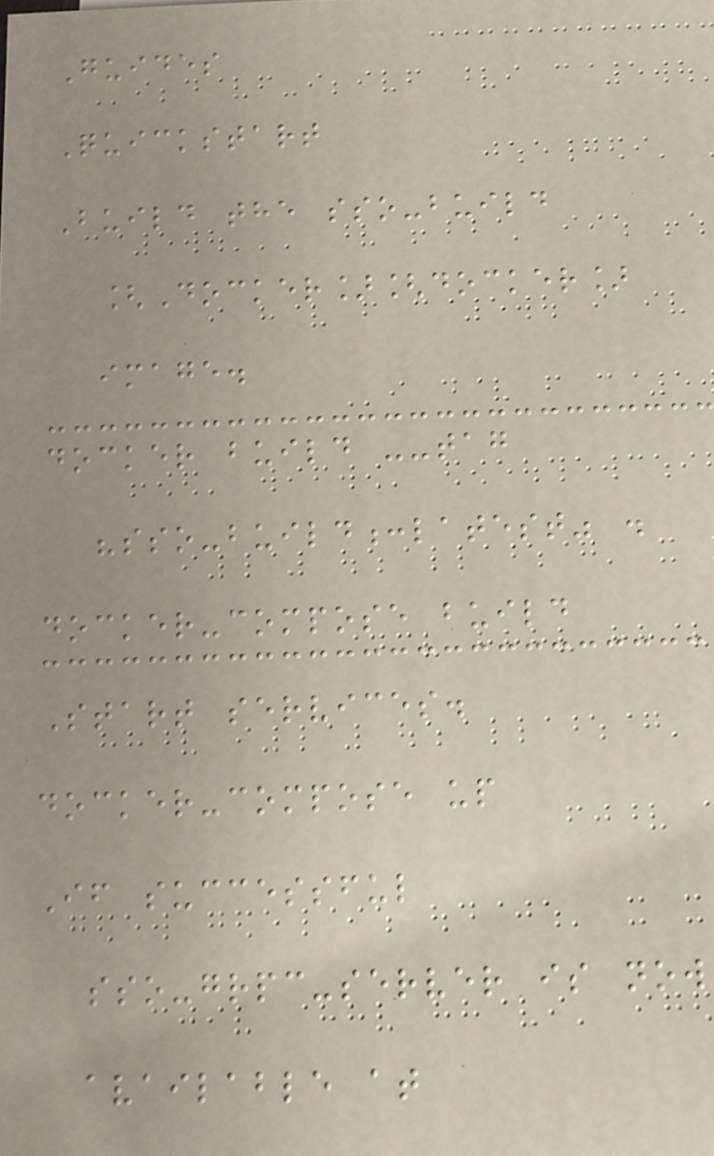Guides
Quickstart
Build the sso-build
[Docker][docker]
image.
docker build --tag
"sso-build:latest" .
docker-compose build
Start services.
docker-compose up
If successful
sso-grpc-server is now
available at
